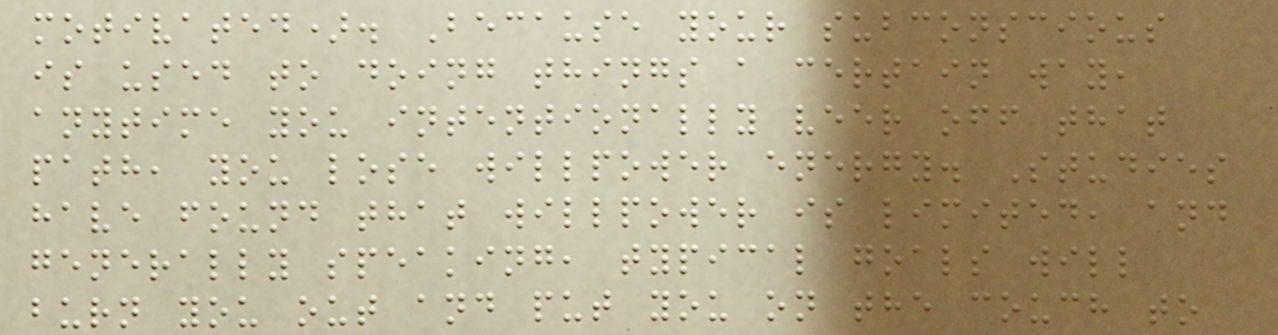motivated). Because your subconscious
is used to doing things a certain way,
anytime you intentionally veer off that
path, you lose willpower energy. Studies
have found that willpower is limited, and
generally speaking, typical goals will
burn you out and put you on the couch to
